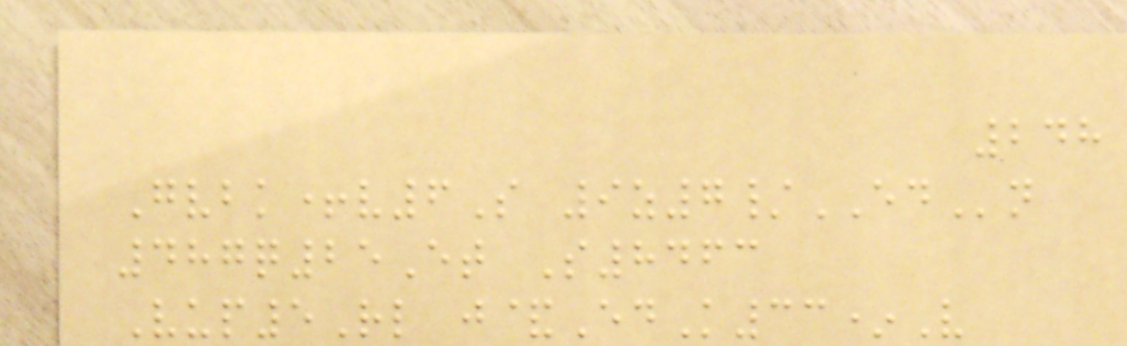248
Gvbk+v6S 9z7/EDn
487q25Et S8463
Vup5Rl j&EdK33*V
